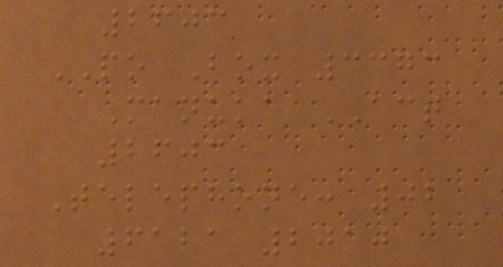2603
PO Box 3373
Manuka ACT
2603
Telephone: 02
6121 2010
